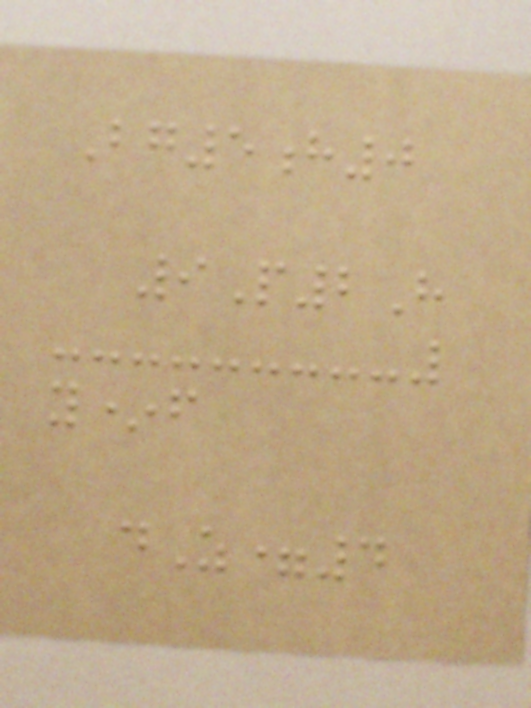Bg5h0
9P2H
y*f
dZ=4
